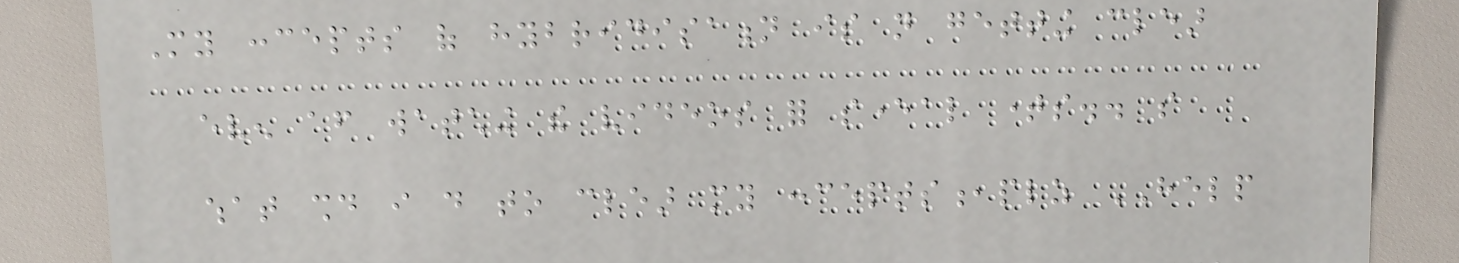My concepts of hybridisation is not getting clear
even after watching the videos for several times.. so
what should i do to clear my concepts,plz HELP
